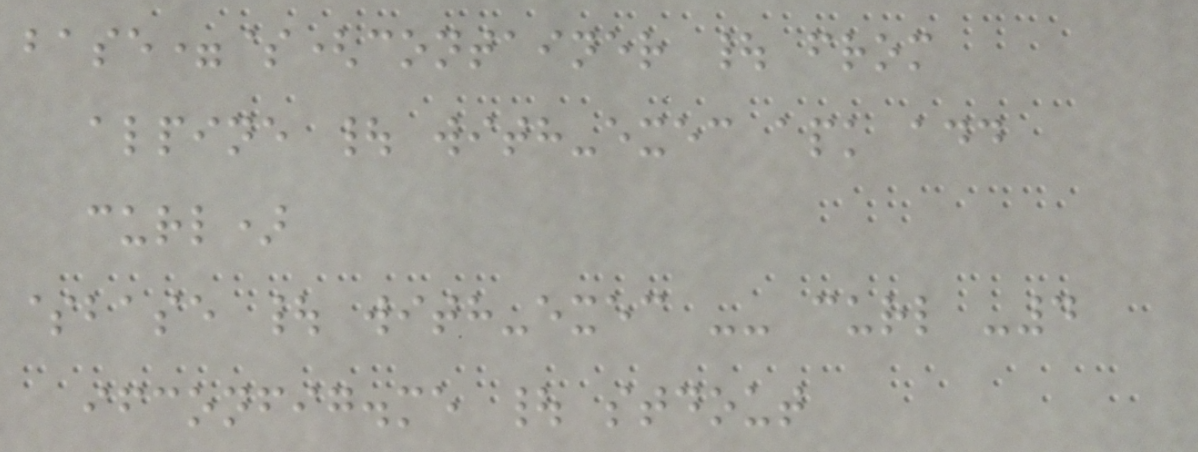base=$(container | from
alpine | with-exec apk add
curl)
$base | with-exec -- curl -4
ifconfig.me | stdout
